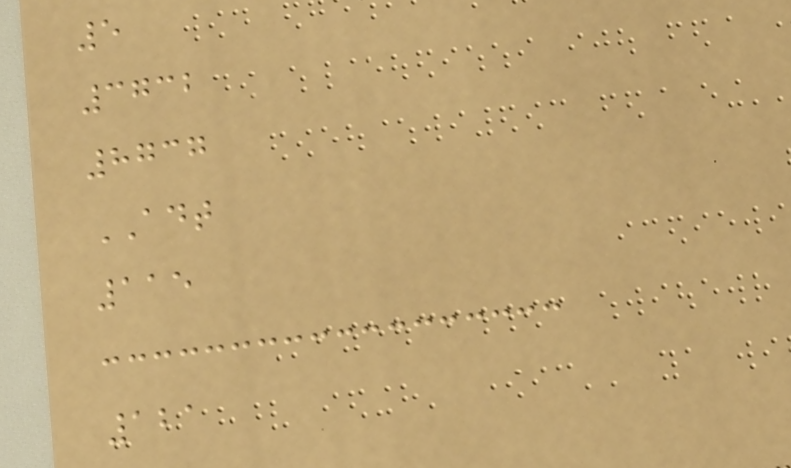5
3732
8737
ADT
115
121
